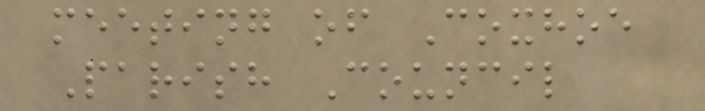meeting of Coxhoe
Parish Council
